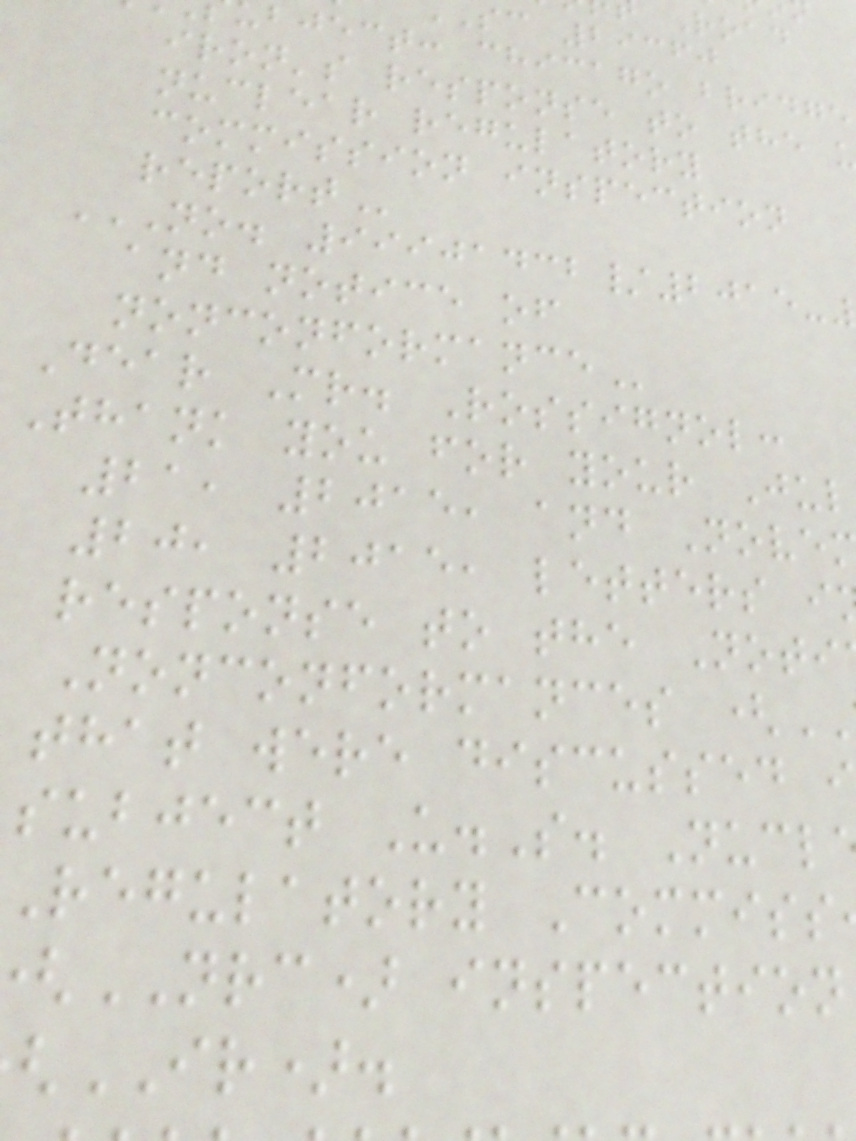sc 29360
bject: chicago bridge
iron's response to the
nuclear regulatory
commission inspection
and notice of
Dear Mr. Rossignol:
Thank you for your Jul
21, 2015, and Nove
20, 2015, letters i
response to the Noti
Nonconformances (
that were discussed
subject U.S. Nucl
Regulatory Commiss
NRC) inspection
IR).
